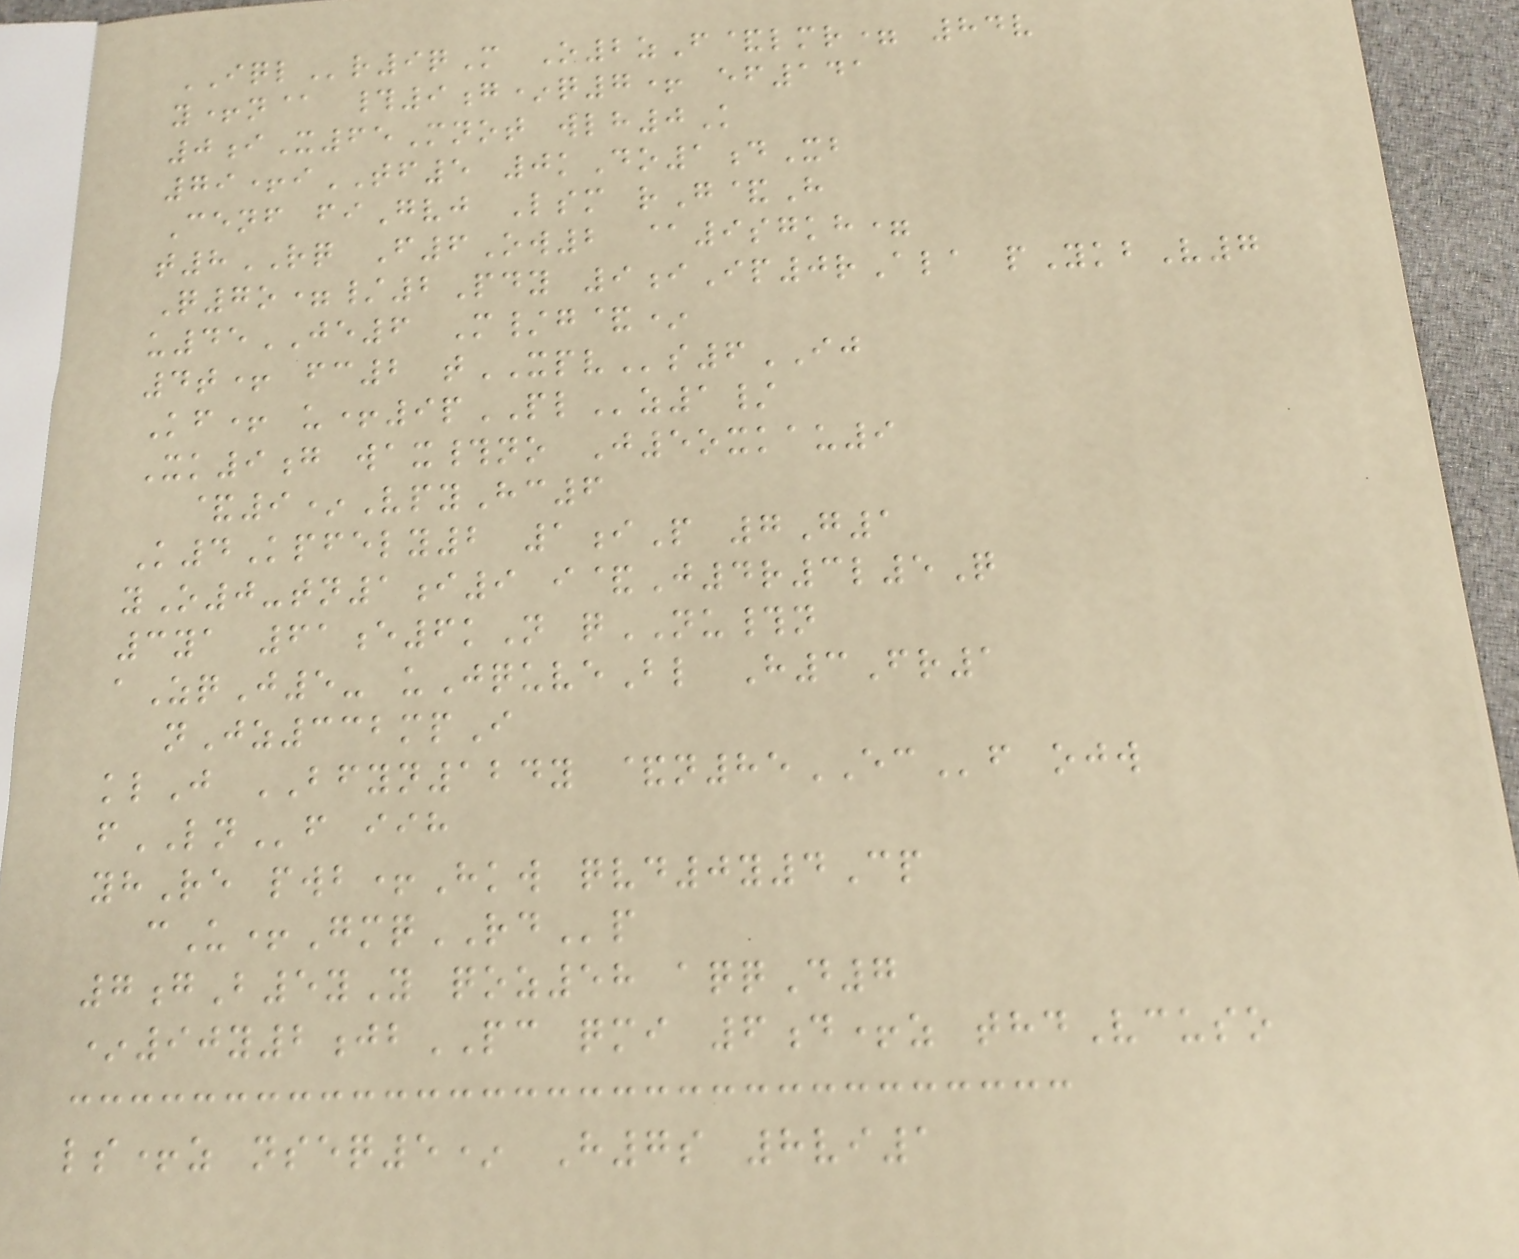IQLr9qM O2zF&lmr= 84v
y+n@ #9g*q7+ ef141
0iX65Mnot wlh0K
79+iTF5 0kDo1dXb
Cenf fiGvj Lsm rG&H
t8RQ F6Ow2 @9sgkh=
Q7o=/2Pdy 9iIp0rAla pYkbV7
u45JE6 M/g&*
4t+ fc2 tXPVs6IJ
Kf+ u+9pPLz1/
Xk9g wax#no J5oxkau9
&9*VpyHc6
K4Kpfely2 1iP 7G1
yO0-tn1i9 i&J4r3l5Q
3ya 61e6kN qNU#n
aZqJ5- uJquveBl H3Fr1
nJz332mpI
klJ BFYN124y &n85ECf ojw
fLNf iih
yhRe pwb+Hkw qvd0y4Cp
cU+GmqRDp
7gB5yY qoz58 aqqD7
*90y2jbPC qmi 6d+z thdVcuso
ls+z nseq5* H7s 8vi1
